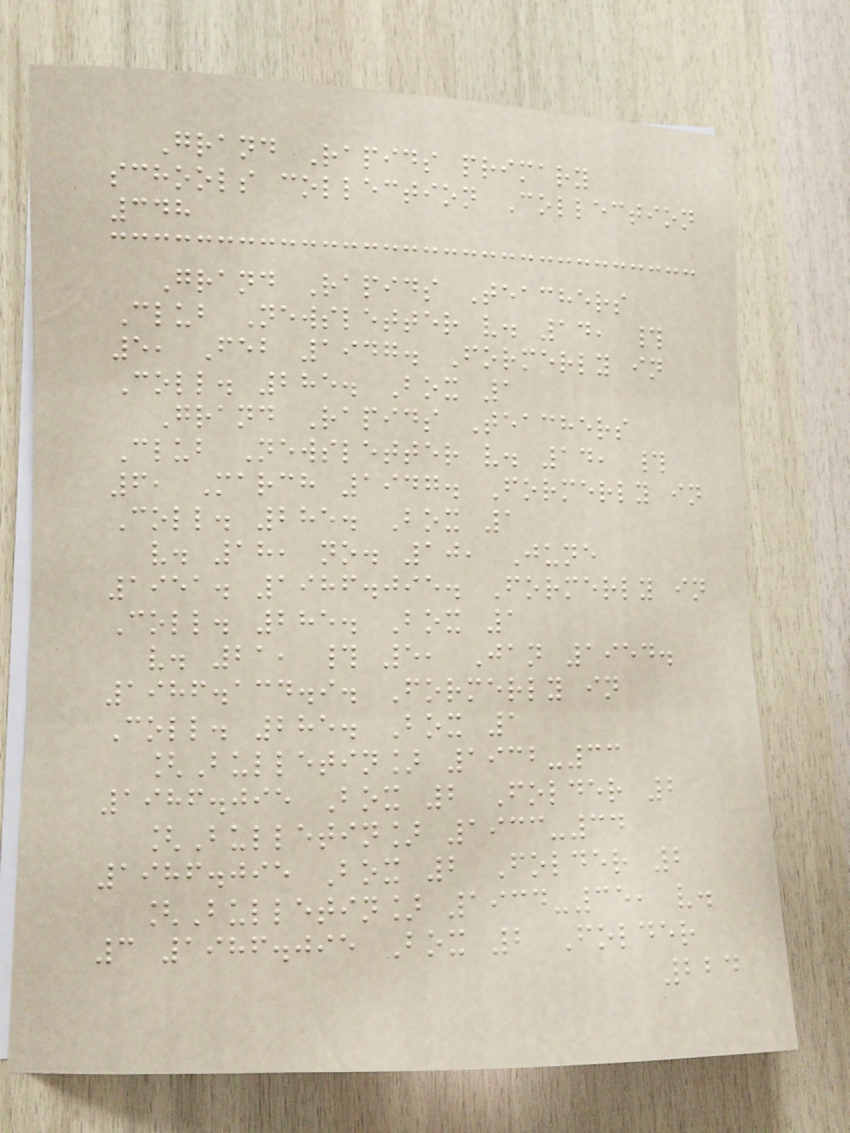Grand Rapids primary
schools collection Collection
348
Grand Rapids Teachers
Club Newsletter v. 14, #
5, Feb 1947. Formerly in
Coll. 285. Box 1
Grand Rapids Teachers
Club Newsletter v. 14, #
6, March 1947. Formerly in
Coll. 285. Box 1
v. 18, no. 10, June
1951. 1986.095. Formerly in
Coll. 285. Box 1
v. 21, # 5, Jan 1954.
1986.134.9. Formerly in
Coll. 285. Box 1
[Bulletin] 1932-33
1986.095 Box 2 Folder 2
[Bulletin] 1933-34
1986.095 Box 2 Folder 2
[Bulletin] 1934-35, v.
3 1986.095 Box 2 Folder
224
